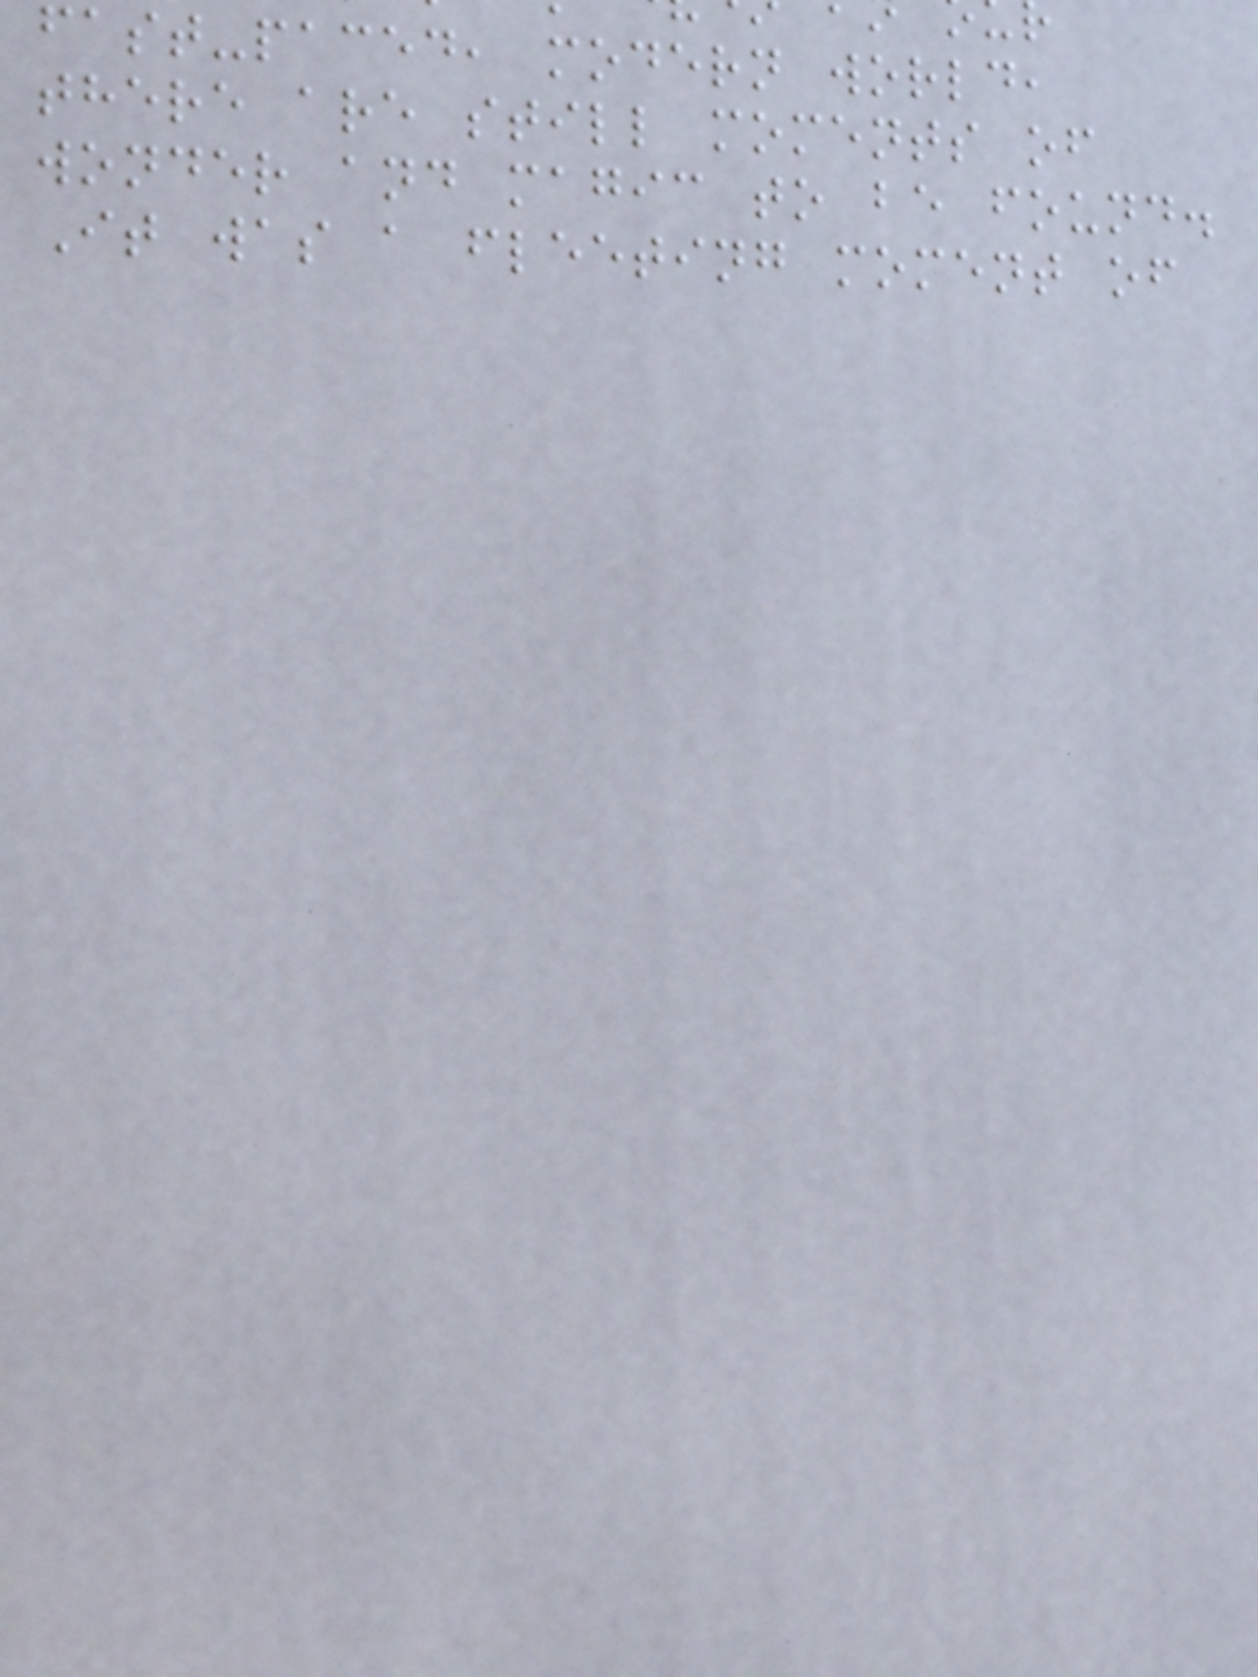fast-paced, modern world,
there are still moments of
wonder and magic to be found.
It was a fleeting moment of
